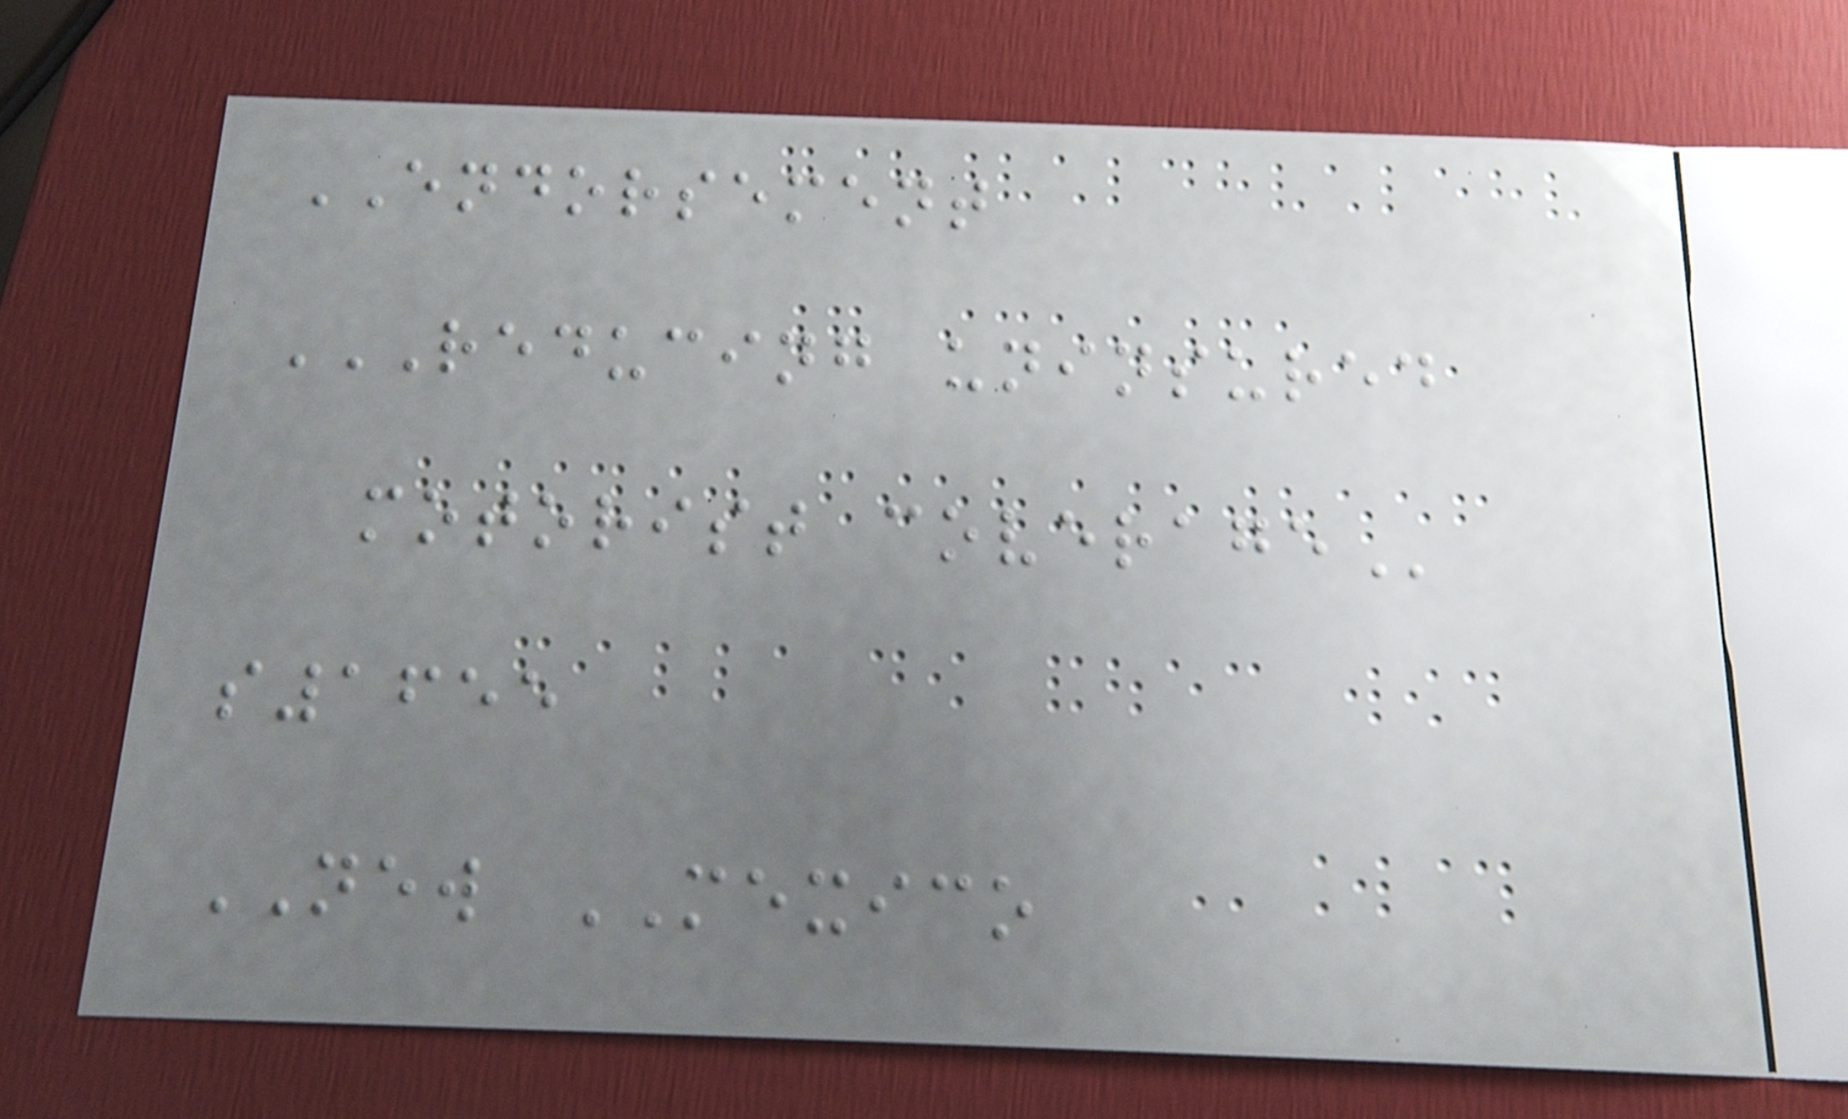ENDORSEMENT
REDUCING UNINSURED
MOTORIST COVERAGE
s1655
NEW MEXICO
